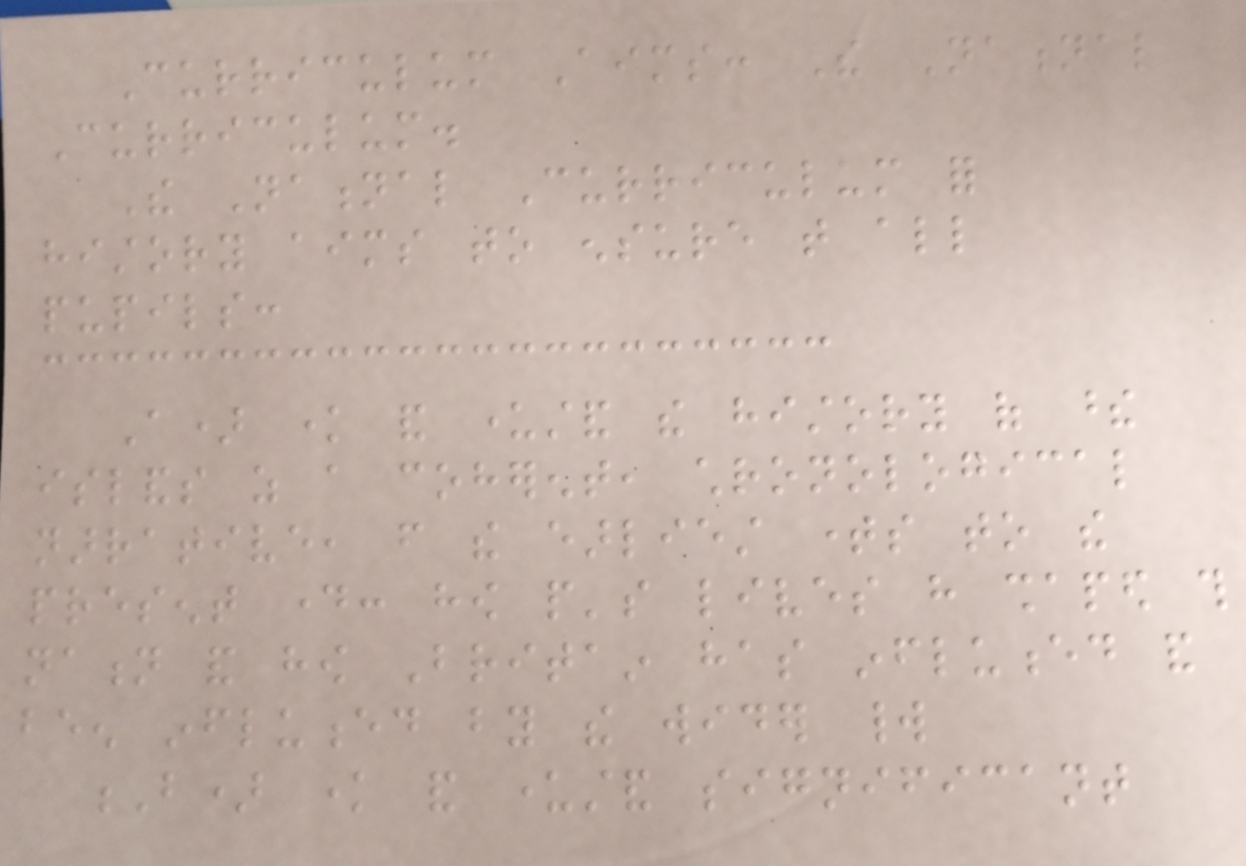Curriculum Aims: The National
Curriculum.
The National Curriculum for
history aims to ensure that all
pupils:
A) know and understand the history of these
islands as a coherent, chronological
narrative, from the earliest times to the
present day: how people's lives have shaped this
nation and how Britain has influenced and
been influenced by the wider world
B) know and understand significant
